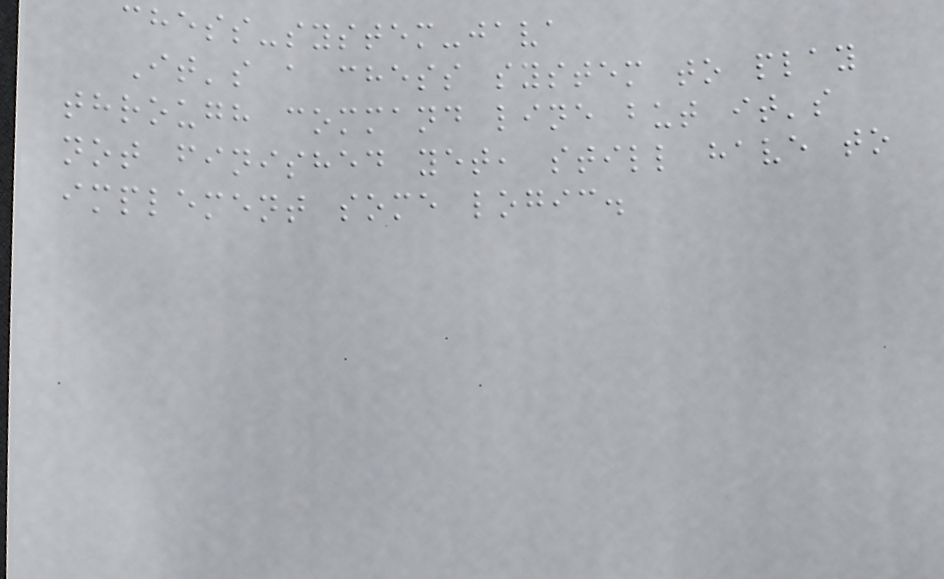chess-system-java
It's a chess system to play
through command line but it's
not finished yet, still have to
implement some logic.
